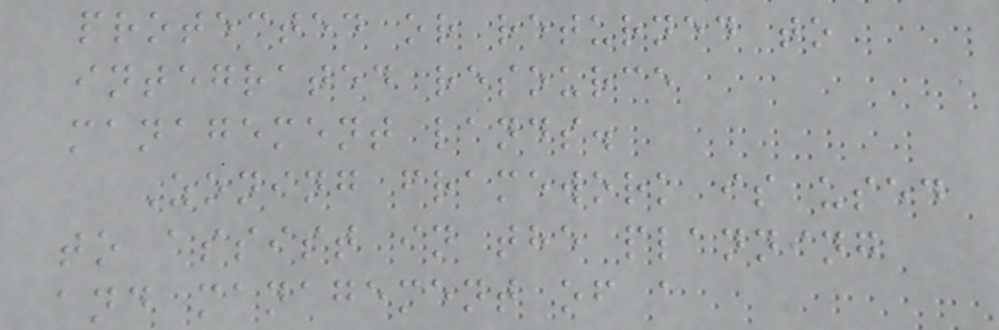protected or returned to
integrated resource
management lands.
Zoning framework is used
to assist in the planning
and management of a
